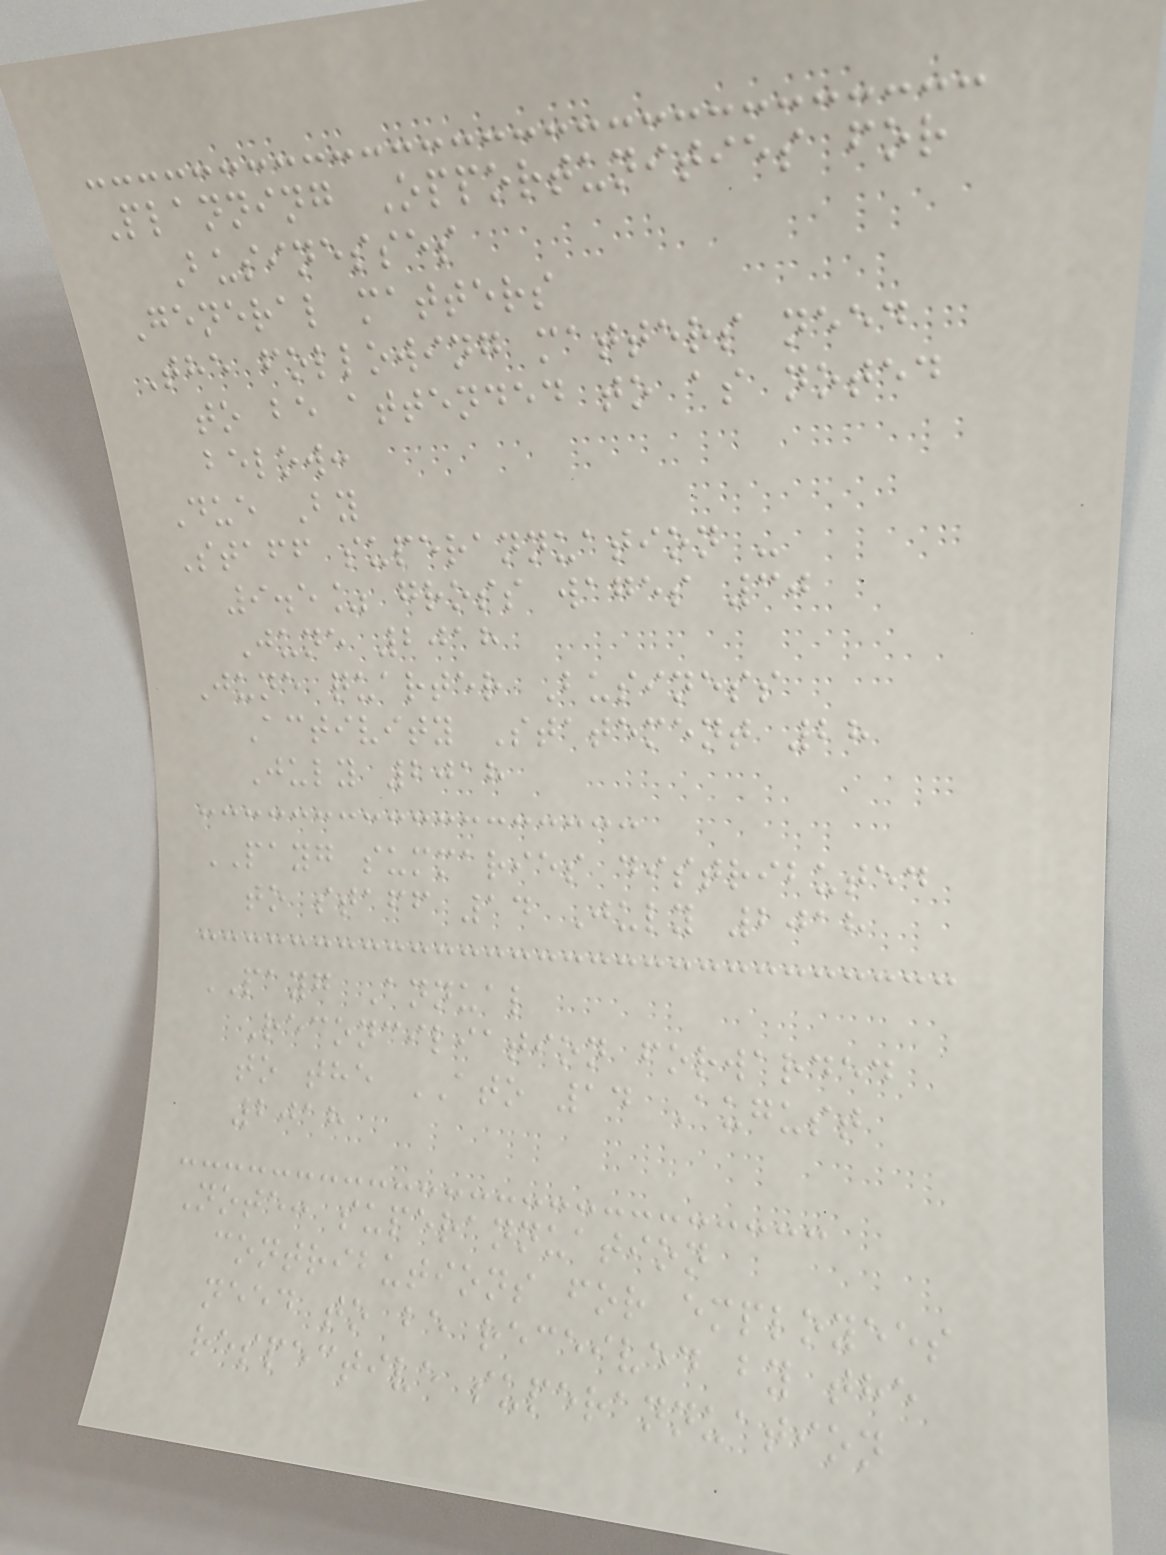Planning Opportunities for
Businesses
General matters
The following matters need
to be attended to as noted
below:
Due By
Staff superannuation -
9.5% gross wages 30
June 2018
June quarter Business
Activity Statement 28
July 2018
PAYG summaries distributed
to staff 14 July 2018
PAYG Annual
Reconciliation forwarded
to the ATO 14 August
2018
Note: superannuation
contributions for employees
need to be received by the
respective superannuation
